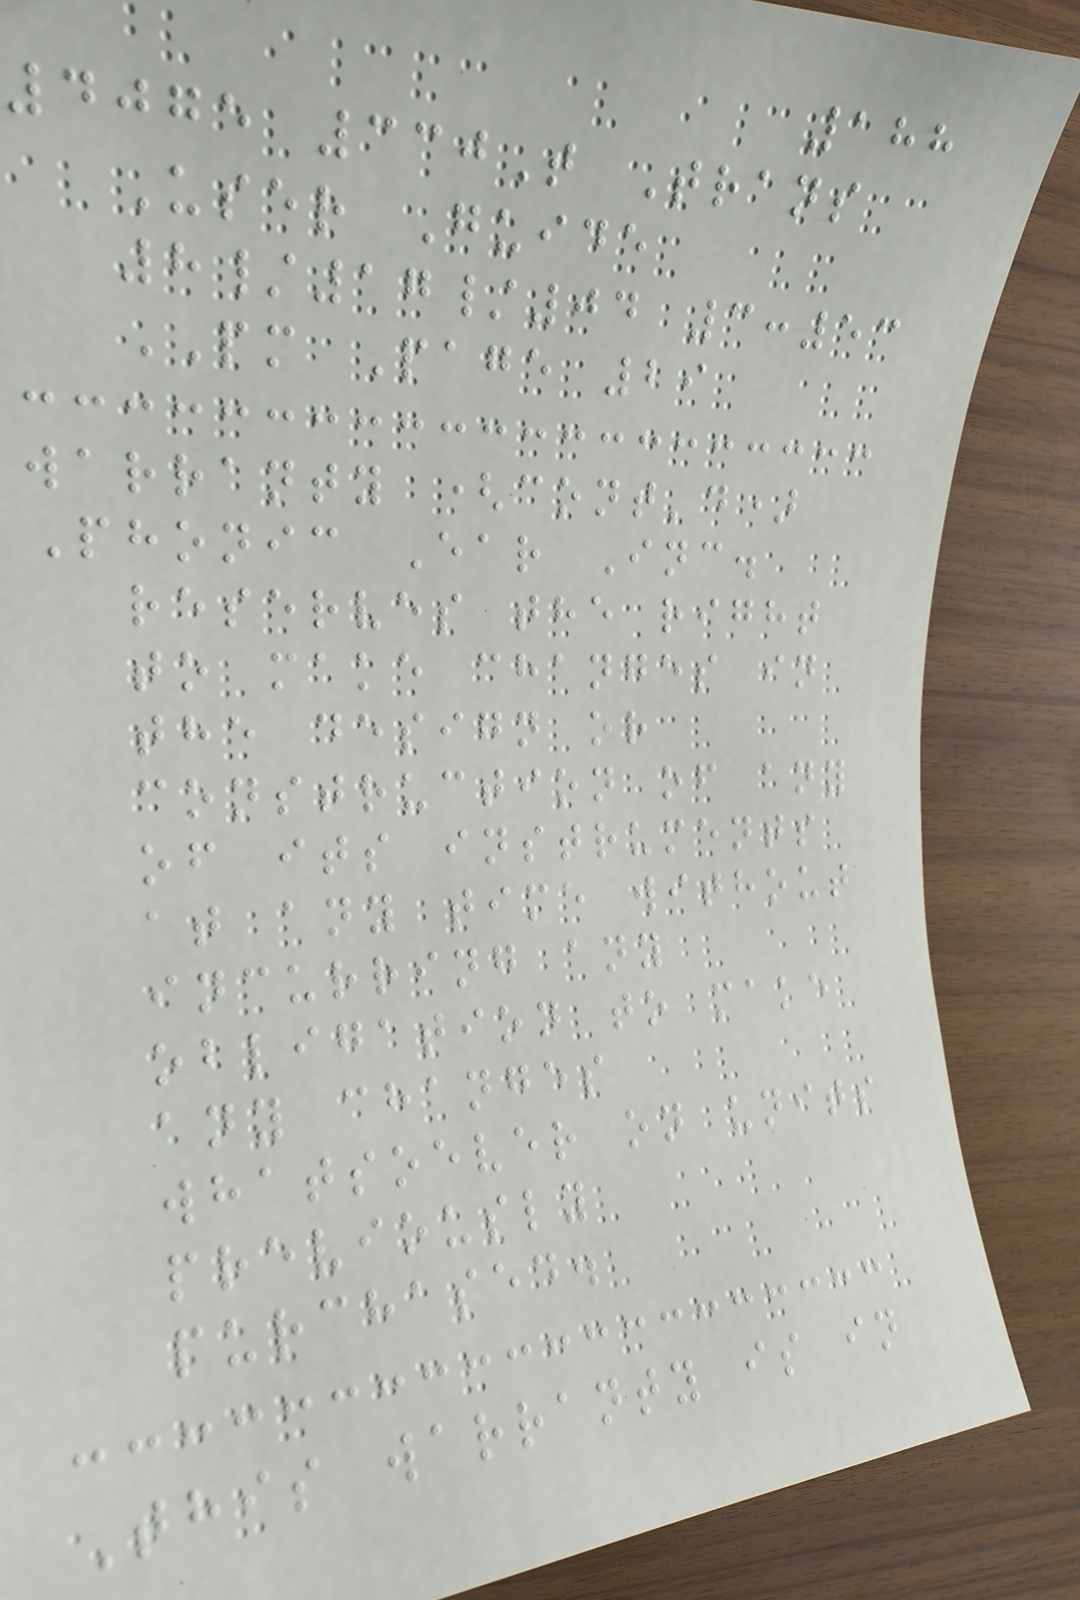188
4075 330T Trans
User Guide
8/17/04 3:53
PM Page 29
warranty (cont'd)
Phonic Ear Inc.
reserves the right
to make changes in
the design or
construction of any
of its instruments
at any time without
incurring any
obligation to make
any changes
whatsoever on units
previously
purchased.
This warranty is in
